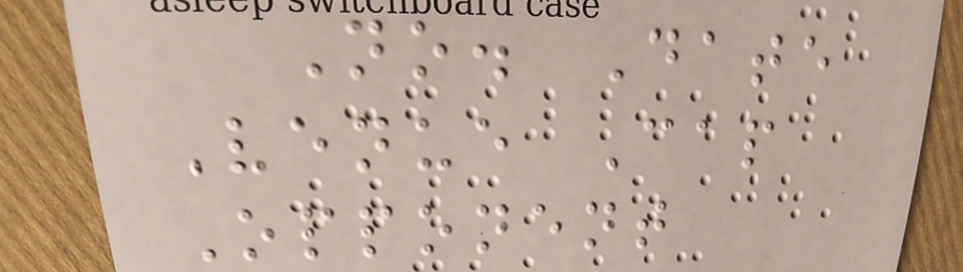No. Date
Venue Cap
Opponent
